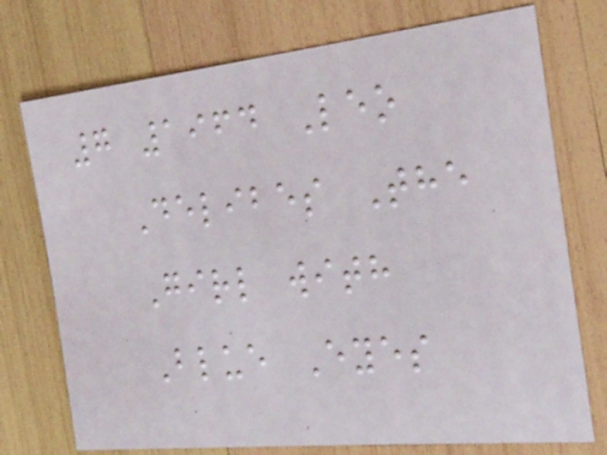7 1964 Leo
Delibes The
Girl with
Blue Eyes
